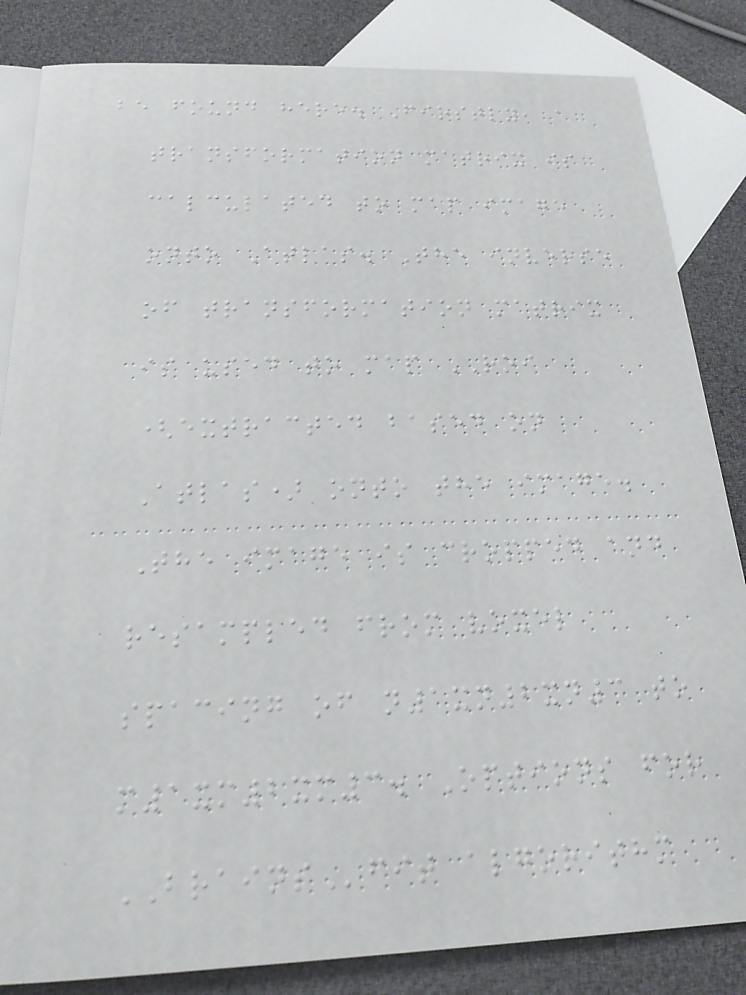be found here. Firstly, a
transformation matrix is
calculated to map image
onto Atlas. The inverse
of transformation matrix
is used to map ROI
(extracted based on
Atlas) onto the image.
The image is cropped and
resampled from voxel
spacing of n1xn2xn3 to
m1xm2xm3. Options for
BRAINSfit algorithm
